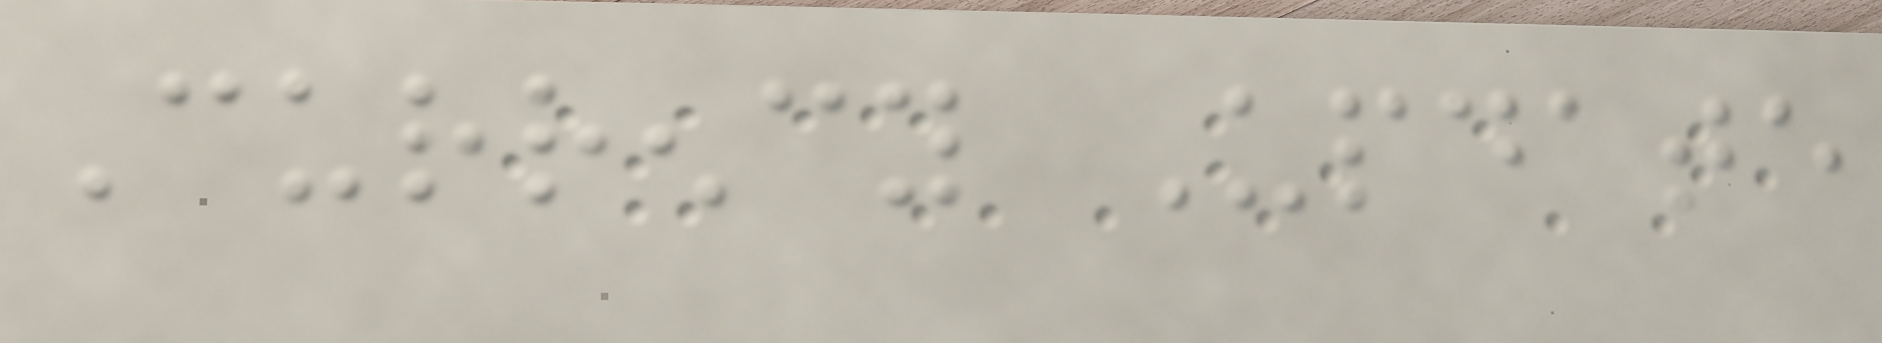Currency Update
